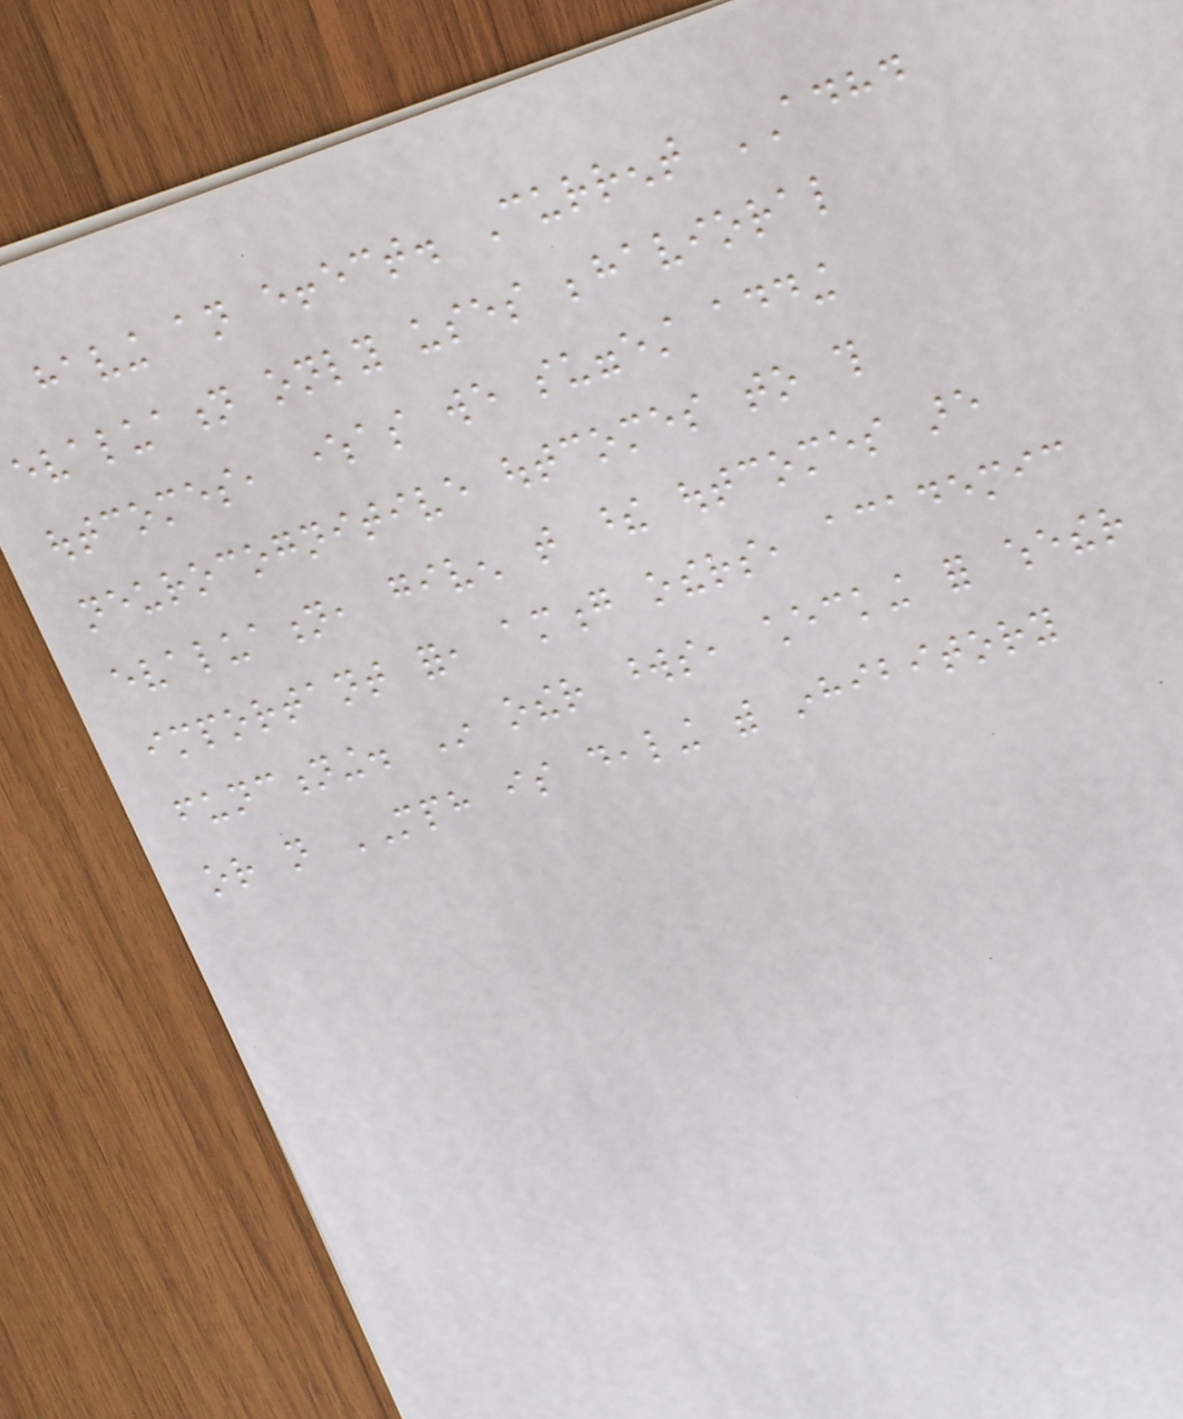having an effect. Current ADHD
evaluation only uses behavioral
outcomes, whereas we suggest adding
neurocognitive outcomes to this
evaluation, given that these outcomes are
important for, among others, academic
functioning. In other words, checking for whether
or not MPH is dealing with inhibitory
